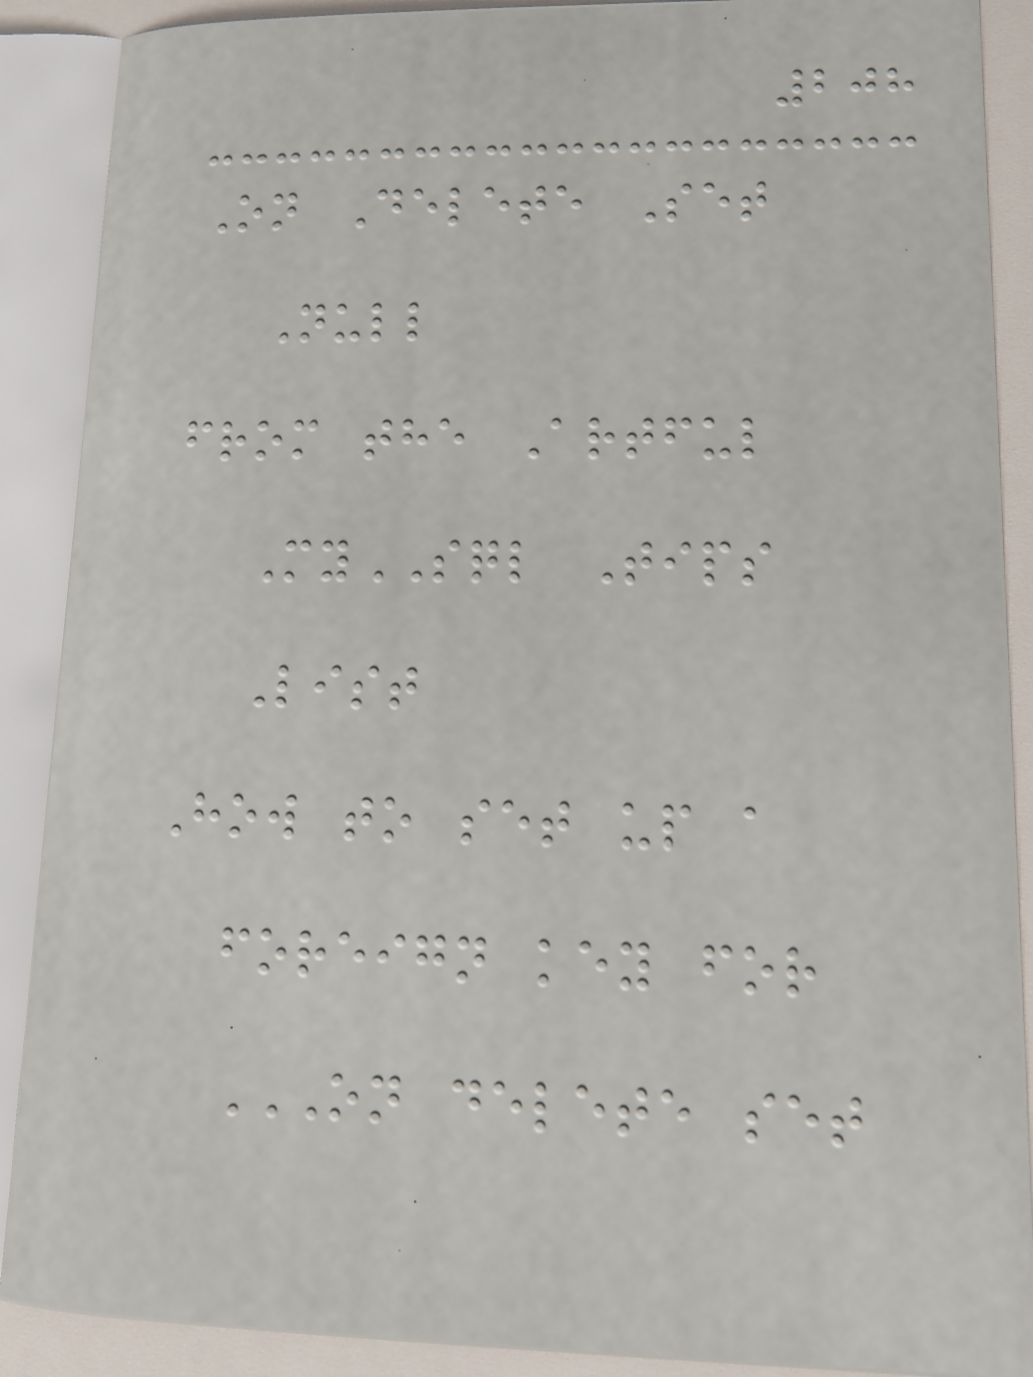208
On Delete Set
Null
from the Artful
MySQL Tips
List
How to set up a
foreign key for
ON DELETE SET
